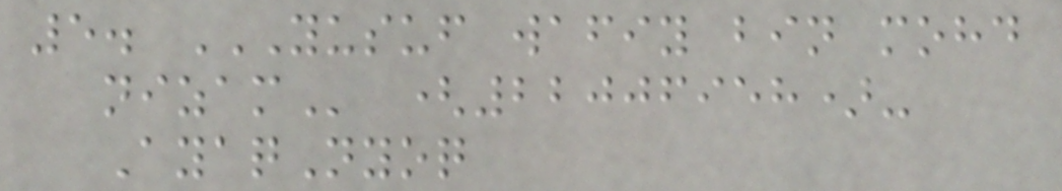5. YUSUF WAFIY BIN MOHD
NIZAM (22006958)-
AyaqNyoq
